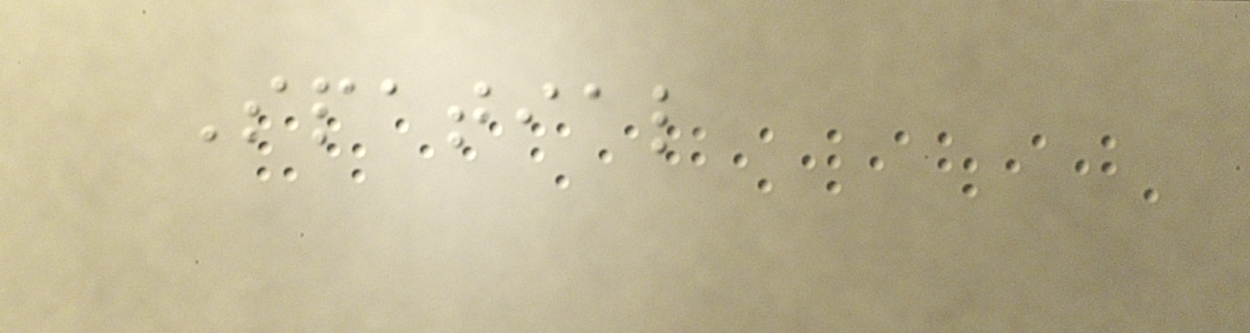Spatial
